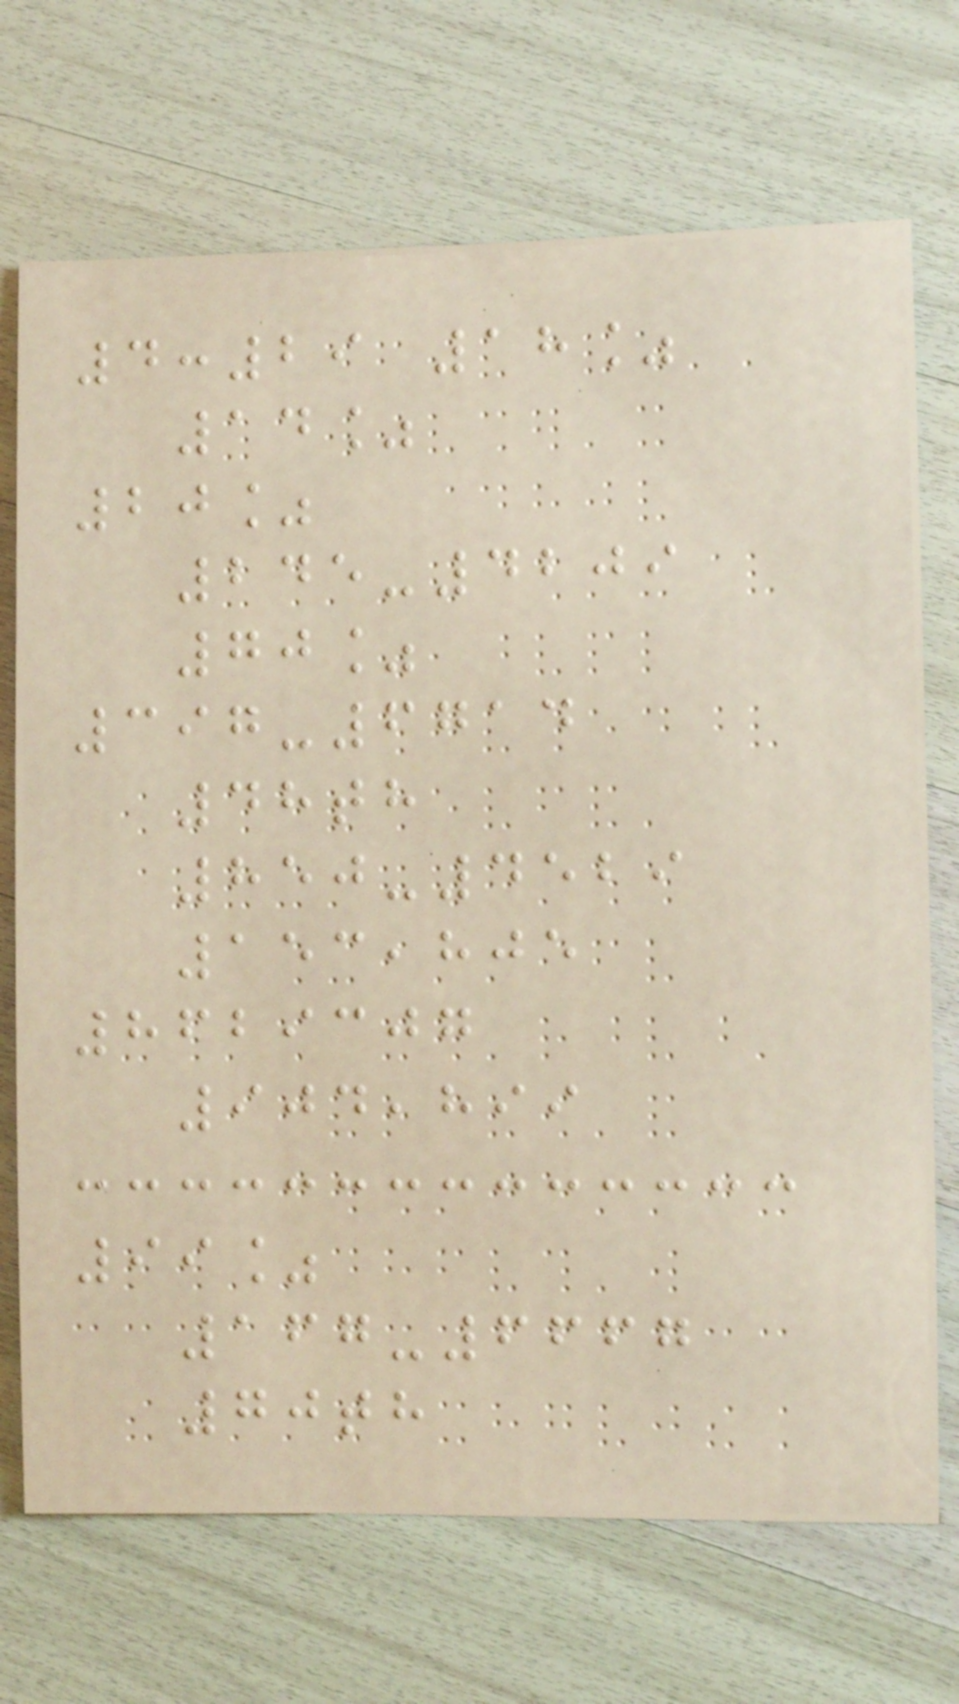4:29 18%
14%
20%
245-4209
70%
397-6714
48th
850-4529
153,805
8629307
904,899
99%
167-6667
70th
